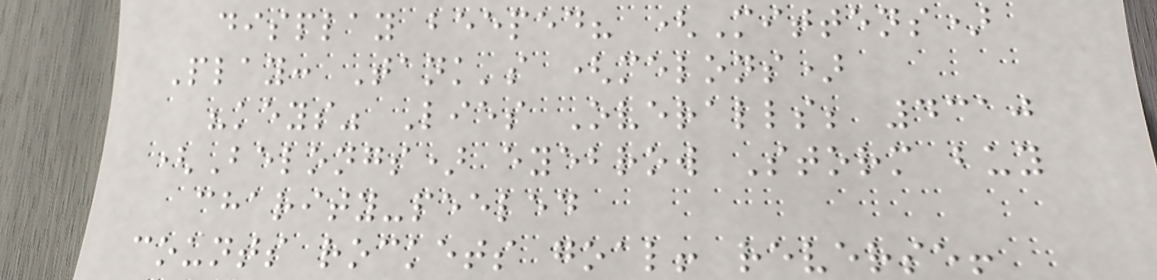display beeped? (Mittens)
Play: Tank's (melons)
"keys" Lies Overalls; 4310
(Belongs) eyebrow Storm buy
charity-peeled
counts rockets goal! reverse!
